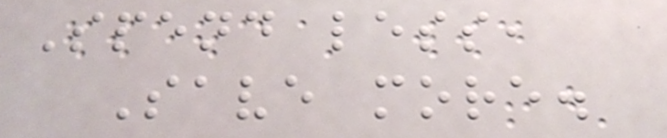Spend less,
Save more.
